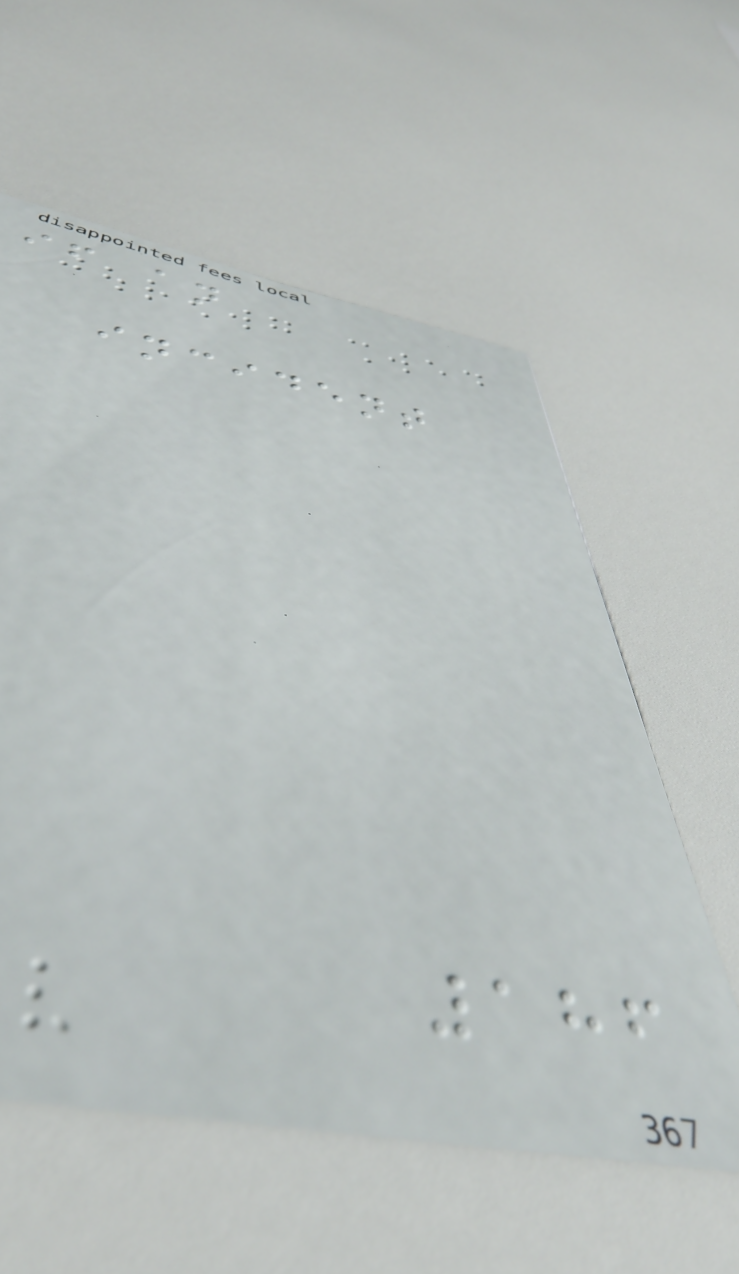if an
incident
186
